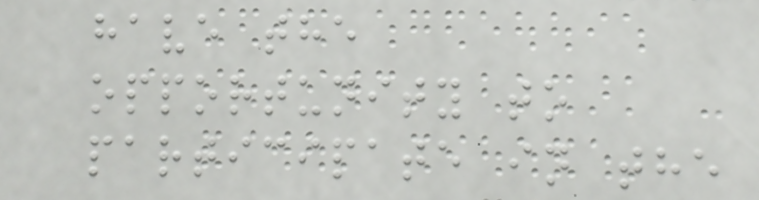have the
opportunity to
participate in the
